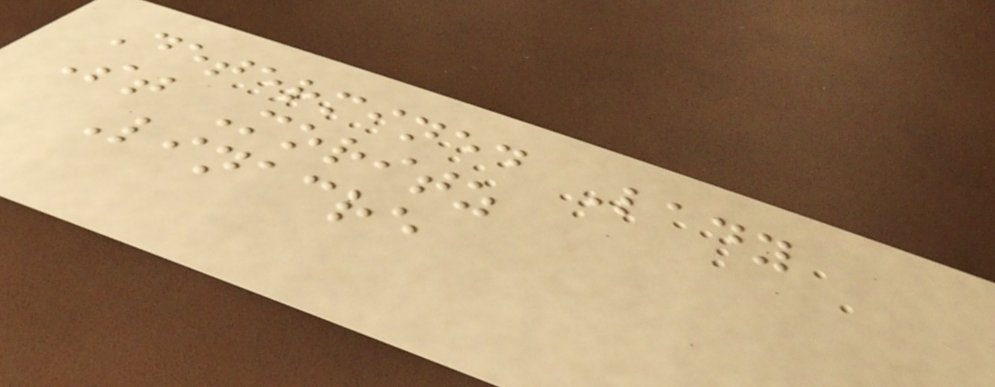Determined Lady
St Moritz
Linacre
